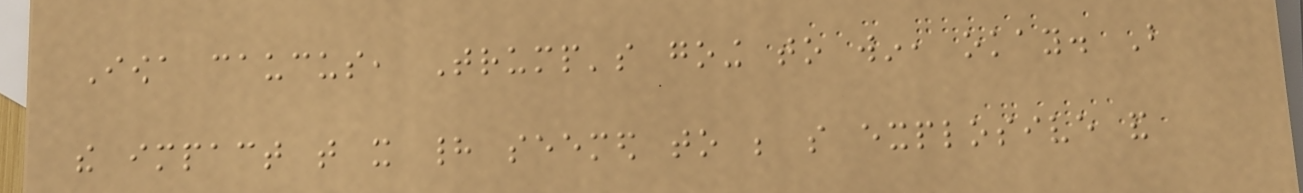Iowa caucus, Trump's going to win, okay. But
the impact that it had seemed to be so explosive and
